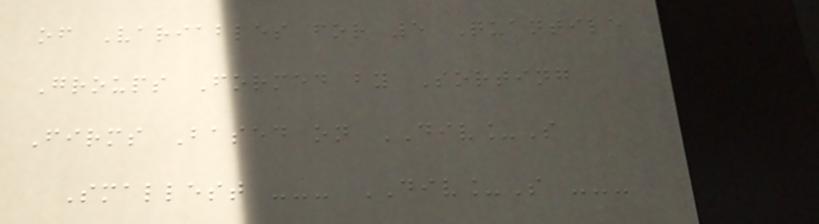of Variables for 5 Quantile
Groups Formed by Sorting
Firms Based on DIV_S
Smallest --- DIV_S ---
